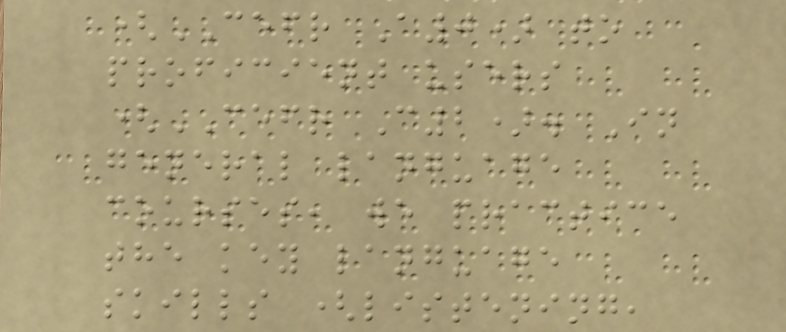(CEFR A0) to
proficient users
(CEFR C2). In
general language
courses, we practice
the key language
skills (listening,
